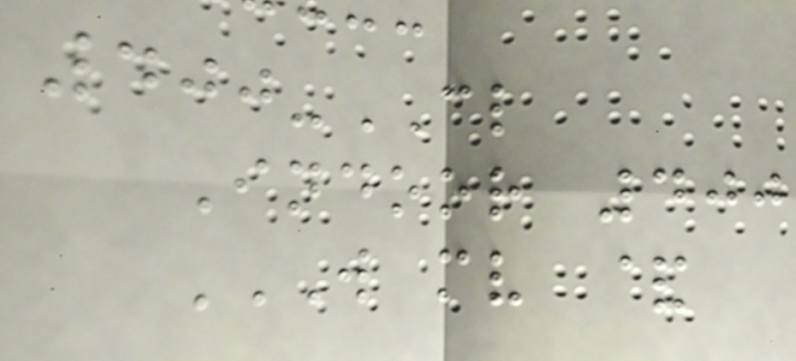400-CL
Indoor 400
W MV &
